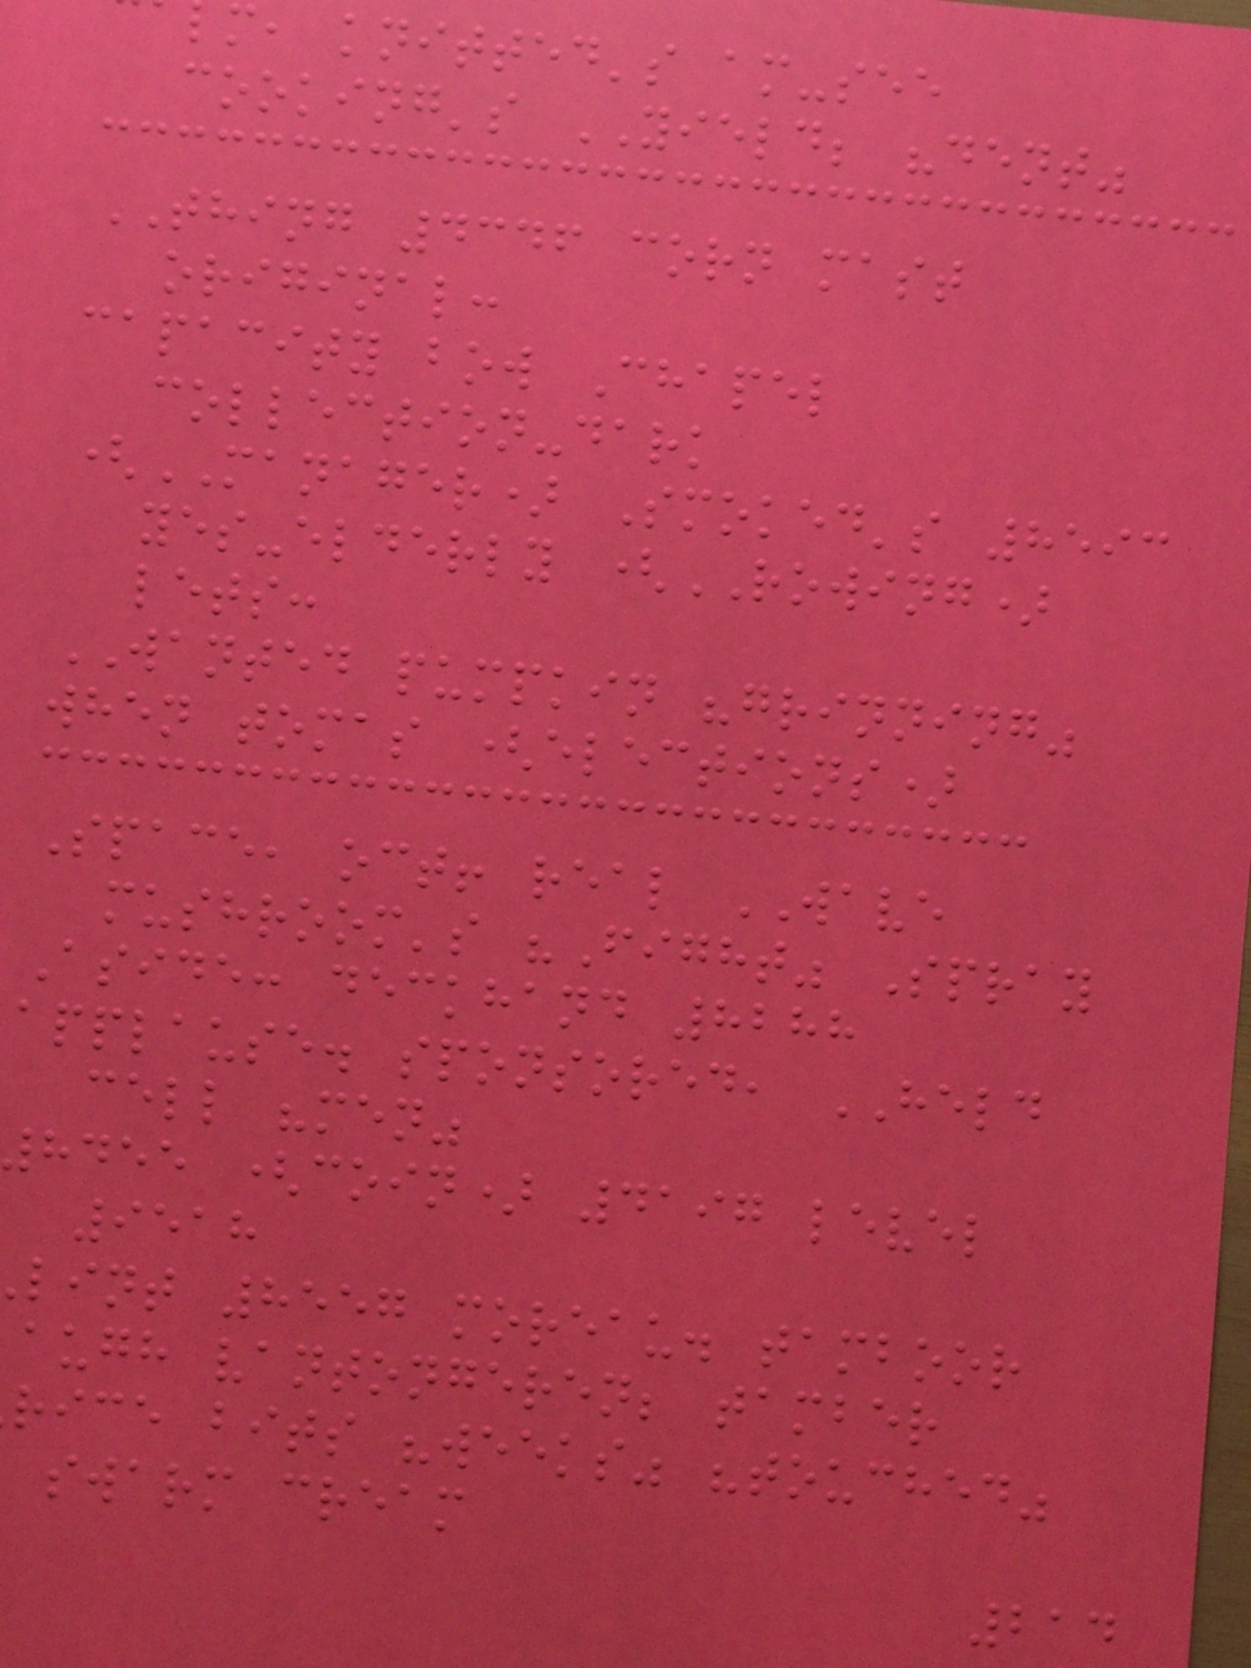m, knitted's am-see
cooking's YIELD; "dent"
THING 4346 corn mast
original:
capacity bow Chapel
collection-dark
(MANAGER) Smoked's 8593
yes-elderly (ROWING)
lets:
WANTED pumpkin "grinning"
when tomas (elections)
Space, oct! real WAVE
mushroom's "Fight" Spray
Aside: deckhand 8288
applause. sponsored, HELD
cell "men"
hdee (coin) 4197 level
9518
lint 8557 moreau. tamboor
augh vantongeren; tamber
rice bits "weeks" "touched"
swarm cream
214
